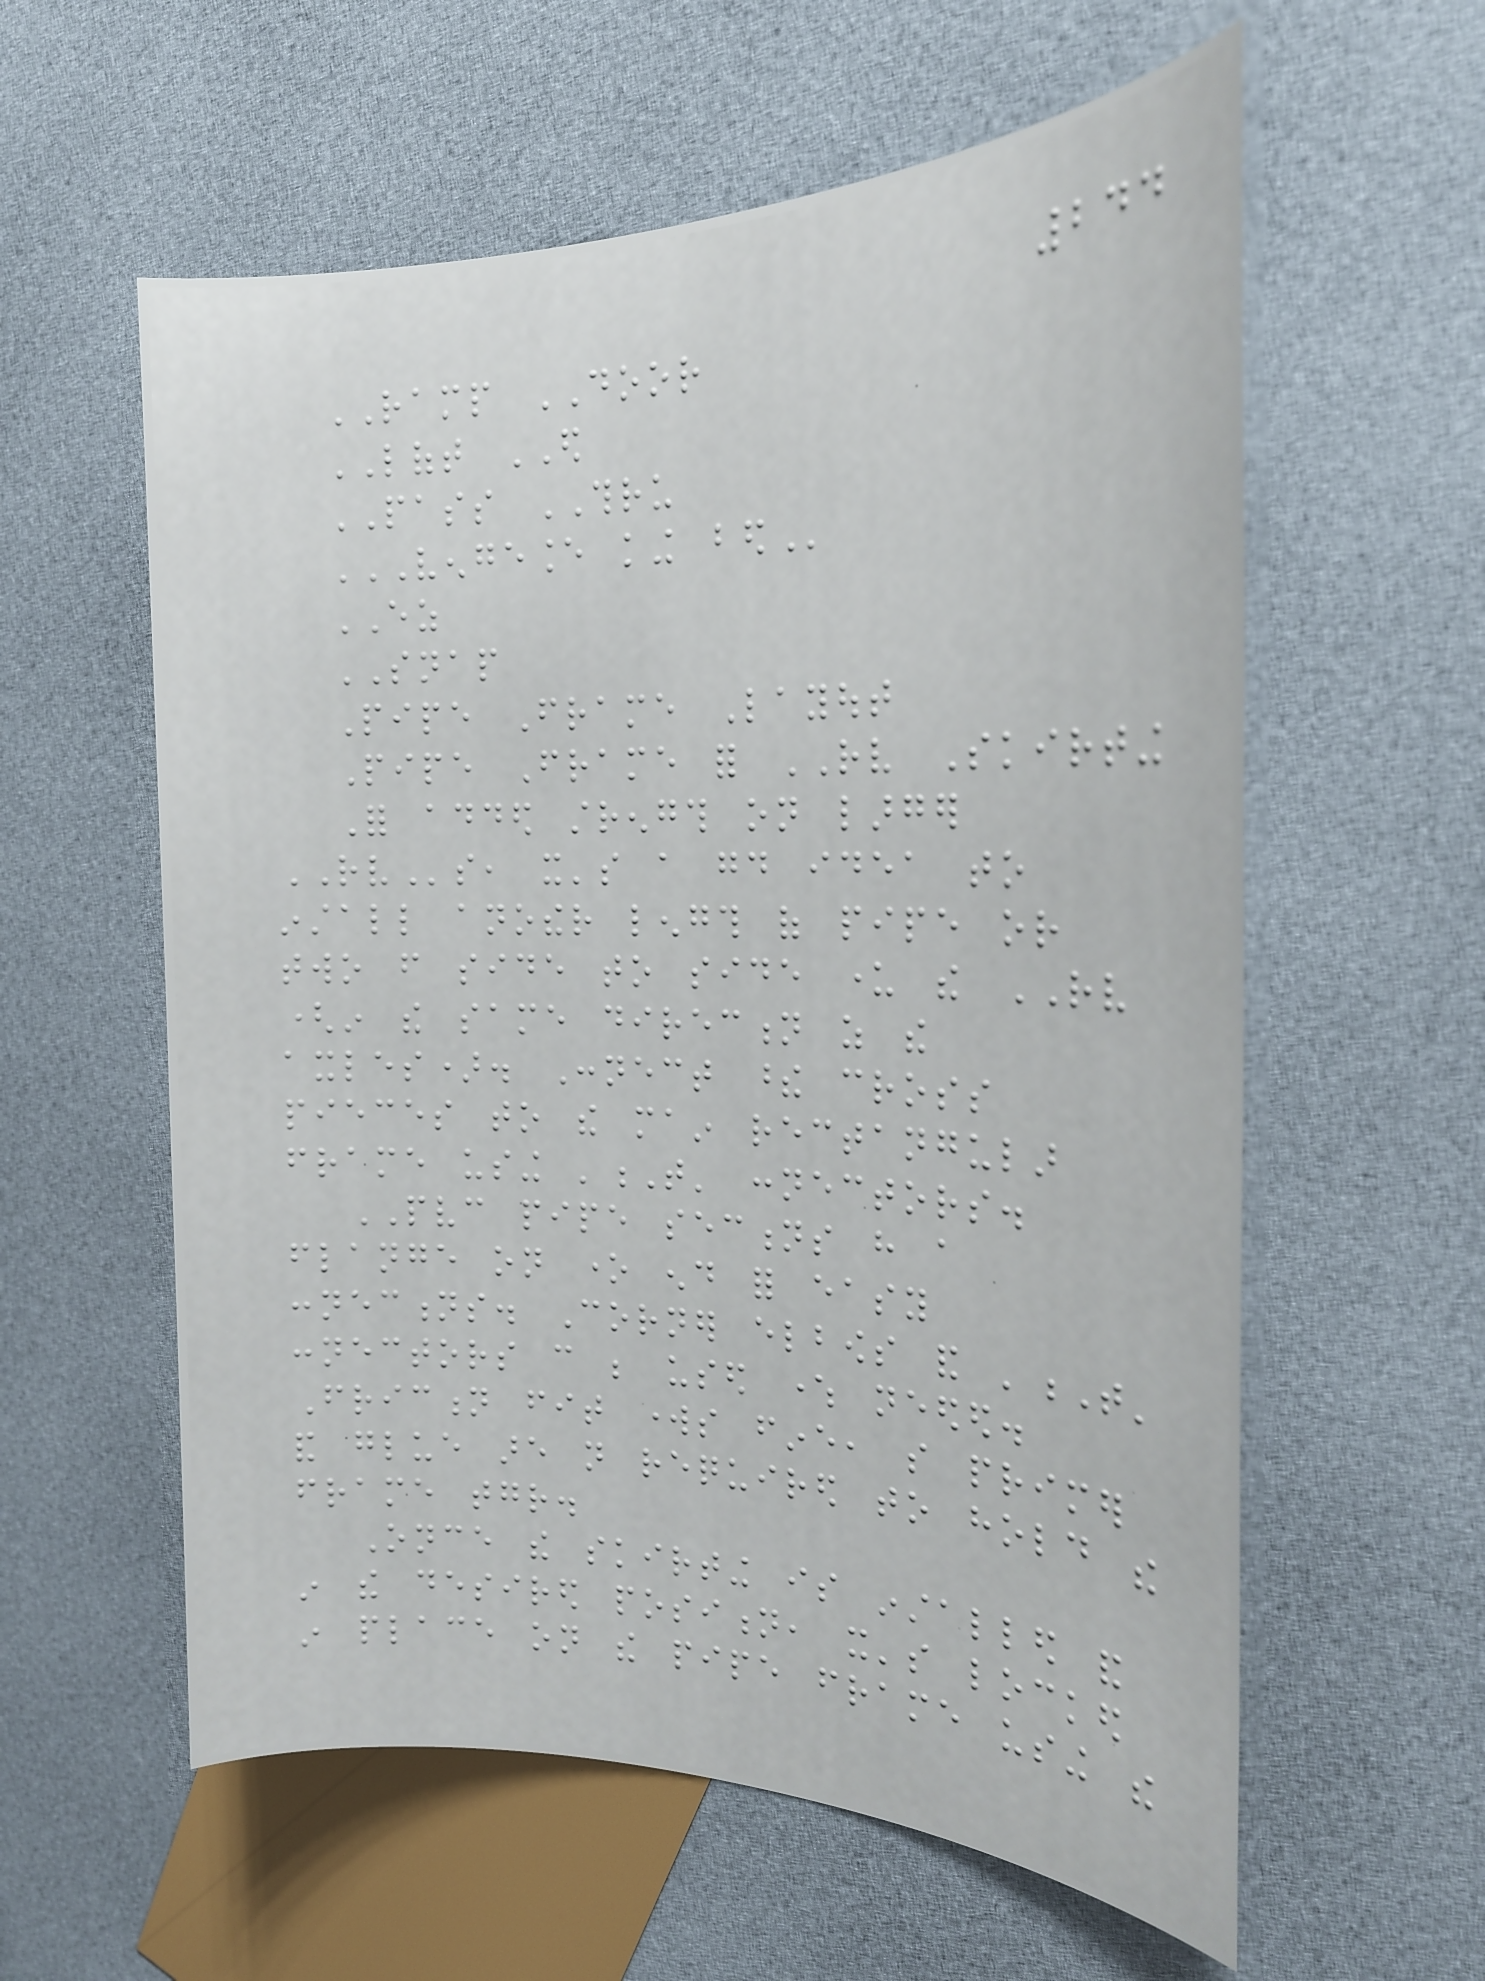244
RAMP DOOR
LOFT ED
PASS THRU
VENGEANCE KING BED
EZ
SNAP
Pipe Frame Layout
Pipe Frame for RV Skirting
For added strength on larger
RVs, it's a good idea to
install another length of pipe or
two from side to side under the RV
(in the same direction as the
axles). Connect these cross
pieces to the main rectangular
frame using 'T' connectors.
PVC pipe sections have a
flange on one end for easy
connections. Corner elbows and 'T'
connectors can be used where needed.
Friction fit works fine, so primer
and glue are not required to hold the
frame together.
Once the skirting is installed and
in the desired position, it's locked
in place on the pipe frame using the
